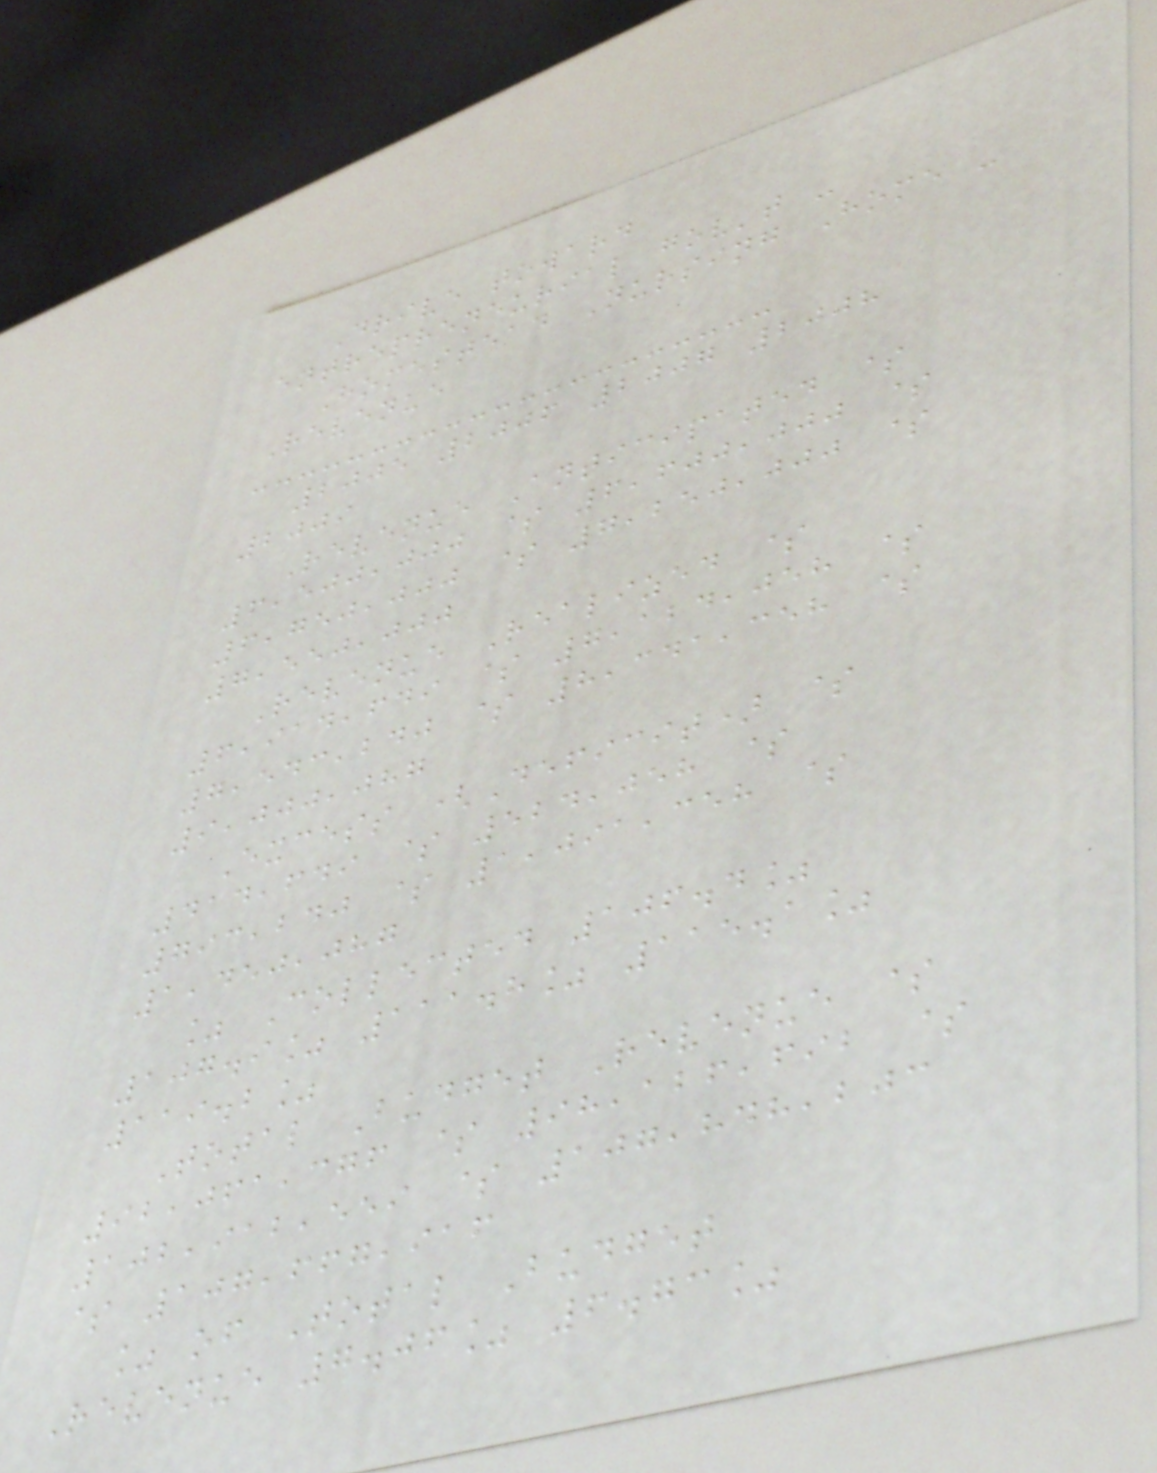Drive toward
entrepreneurial gov't -
Homestead Nursing Home -
Revenue
2005 2006 2007 2008
2009
Revenue Anticipated $
6,500,000 $ 6,600,000 $
6,750,000 $ 7,250,000 $
7,550,000
Revenue Realized $
6,914,649 $ 7,124,058 $
7,543,240 $ 8,341,358 $
9,000,087
Excess (Deficit) $
414,649 $ 524,058 $
793,240 $ 1,091,358 $
1,450,087
% Collected 106.4%
107.9% 111.8% 115.1%
119.2%
Total Budget Revenue $
92,061,376 $ 98,126,692 $
102,912,559 $ 107,848,203
$ 107,667,916
% of Total Budget
Revenue 7.06% 6.73%
